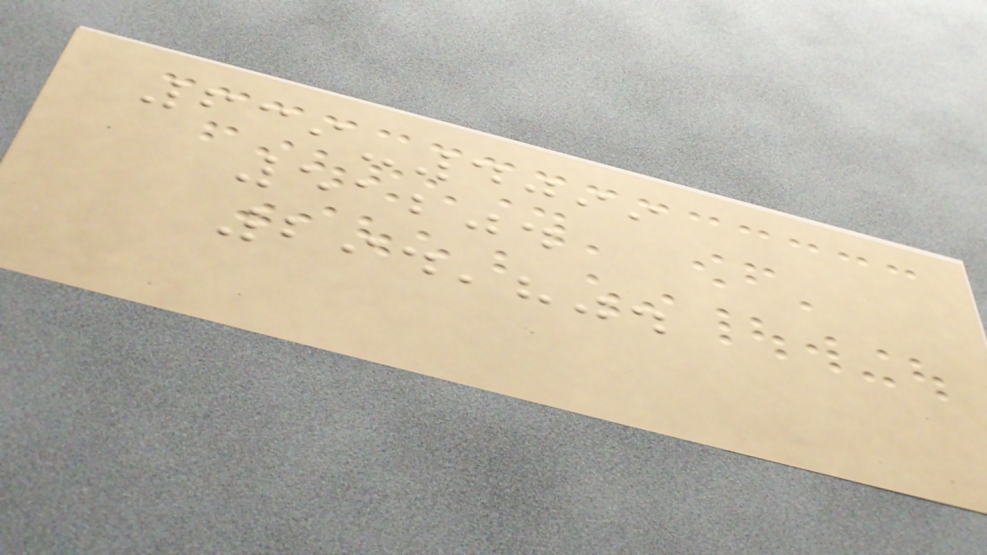639-4099
51204
294,804
